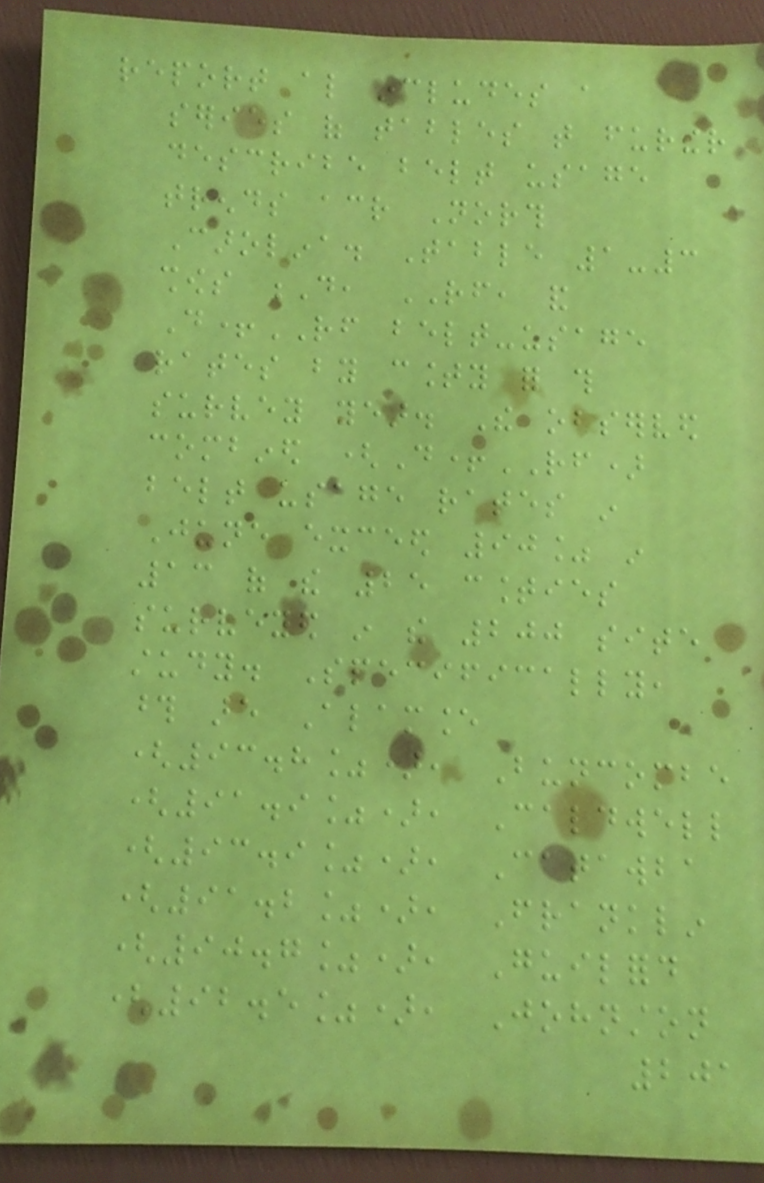report also includes a
series of tables that further
describe belt usage
trends across North
Carolina. Table 1-3
shows D, RF, and
D+RF belt-usage
rates by county for this
survey year. The observed
combined (D+RF)
belt usage rates in
June exceed 90% in
13 of the 25 counties
surveyed in the 200 site
study. Specifically,
those are Alamance
(93.8%), Buncombe
(91.9%), Caldwell
(93.9%), Catawba
(91.2%), Franklin
(90.7%), Guilford
(92.5%), Johnston
201
